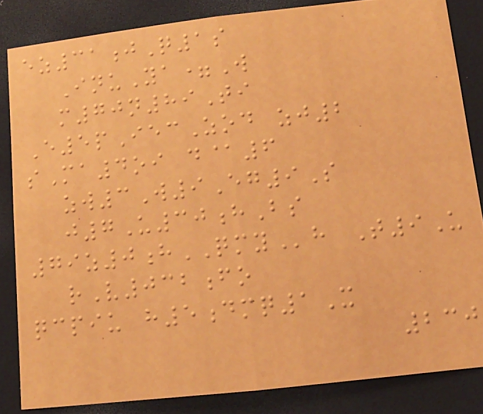ez31jQ1s
InuYa=W
m70n89Ti
E5pIecZod zj2
sMa4oi d@6
zw3W9Eg9S
j7U30hBs
79z0hQMYh T9U
rV032fo
qcpiu h5dmq1X
230
